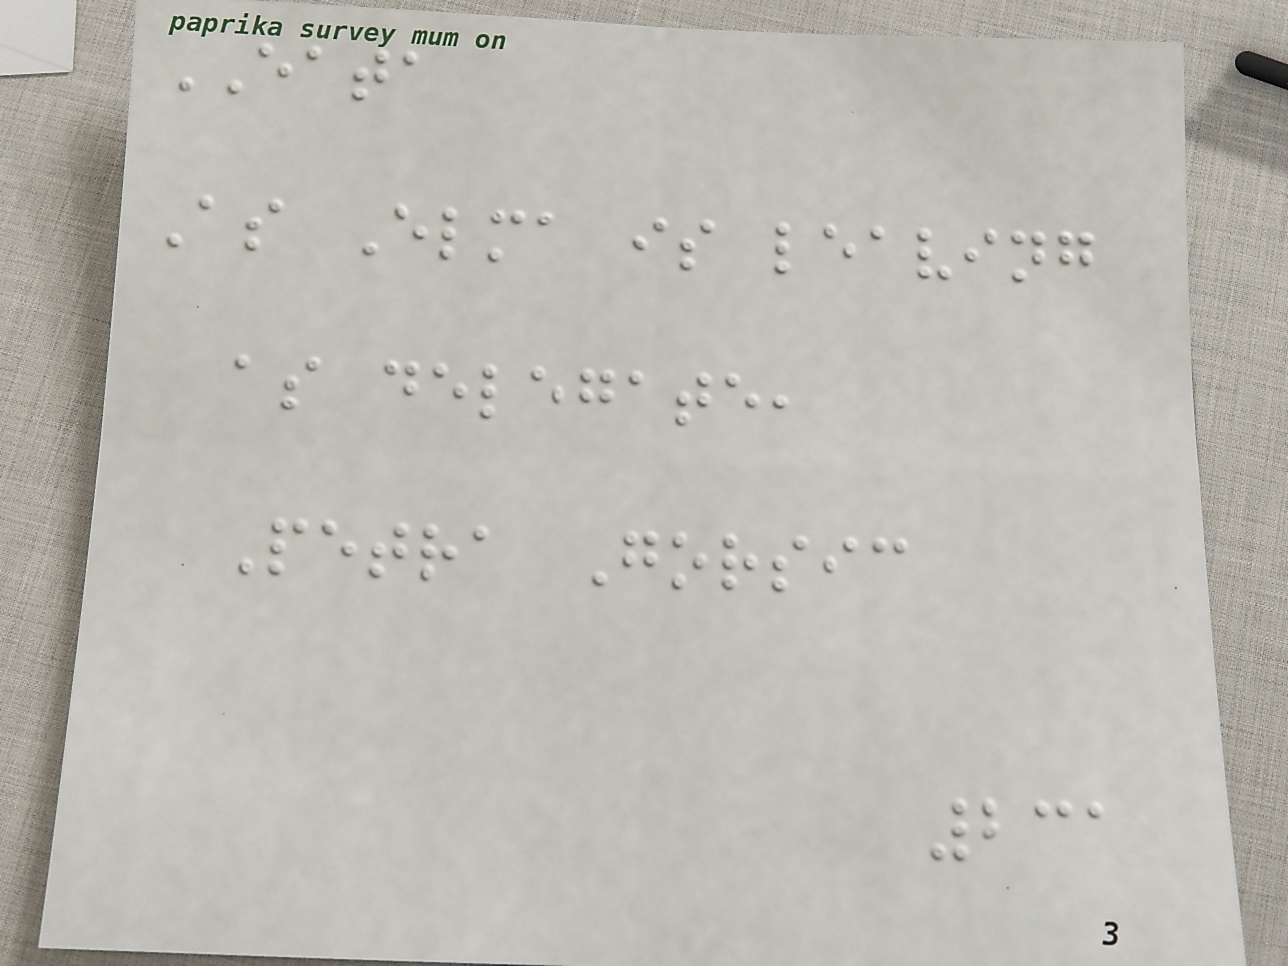EATA
As Elma is leaving
as delegate,
Petra Gorsic
231
